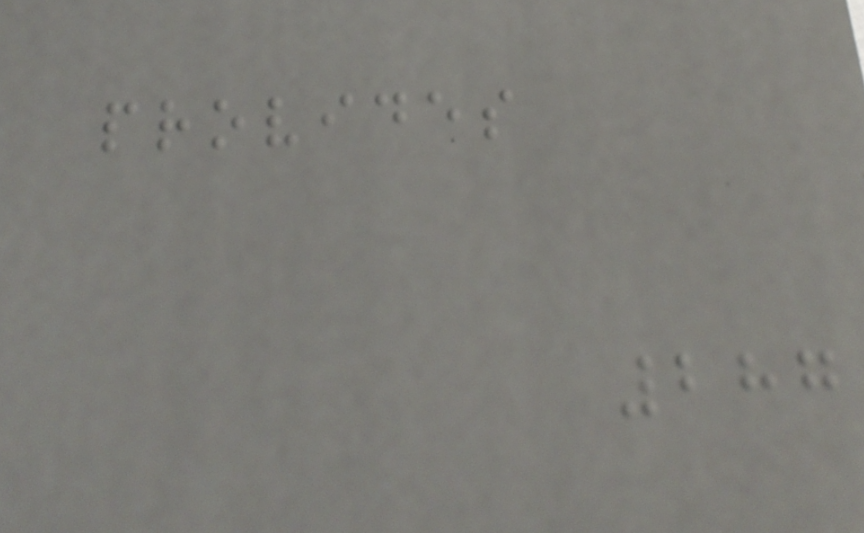provides
287
